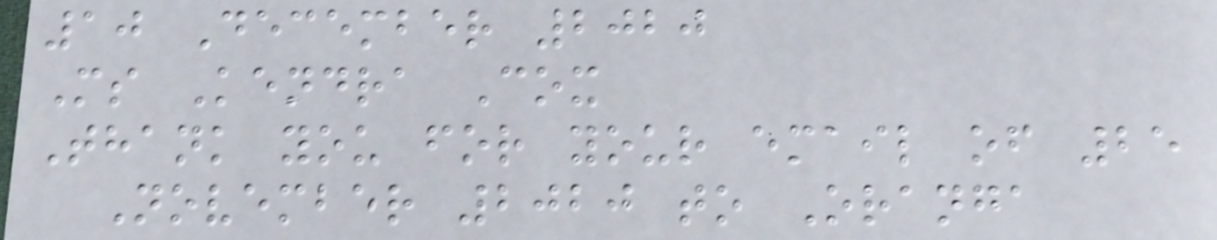10 December 2020
Ms Kendra Cox
Thank you for your email of 25
November 2020 to Oranga
